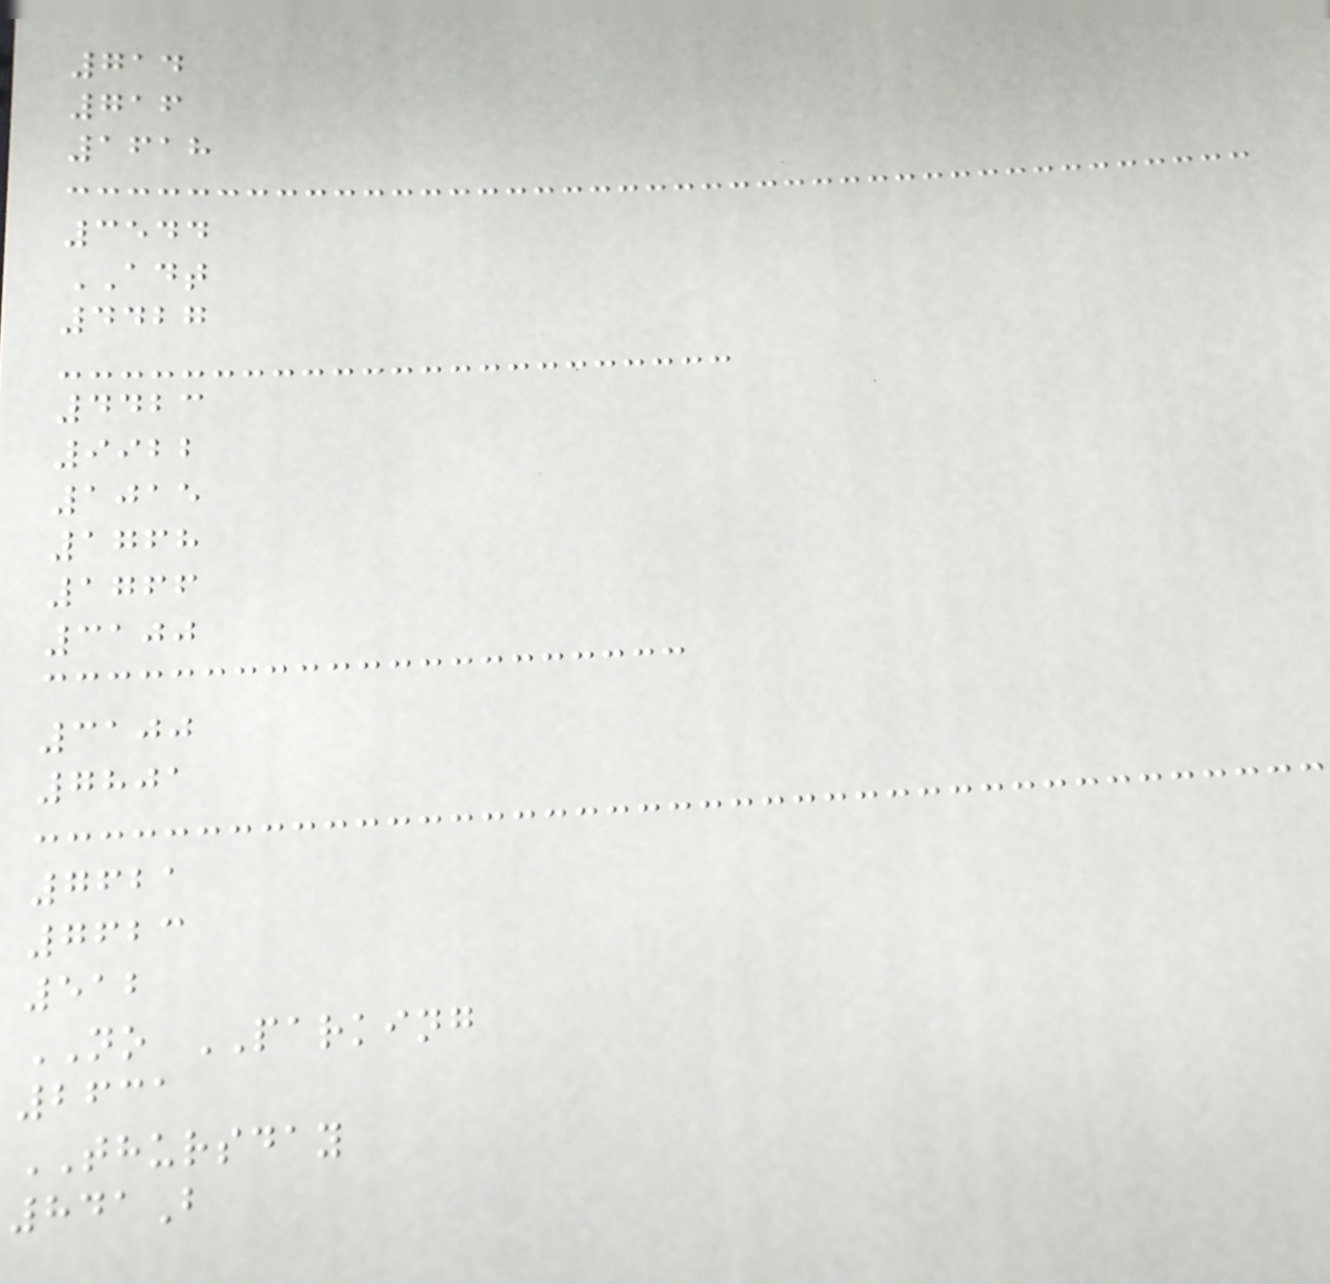714
716
1618
3544
ADT
4427
4423
9922
1015
1768
1766
3100
3100
7801
7621
7623
512
NO PARKING
2631
THURSDAY
841B
